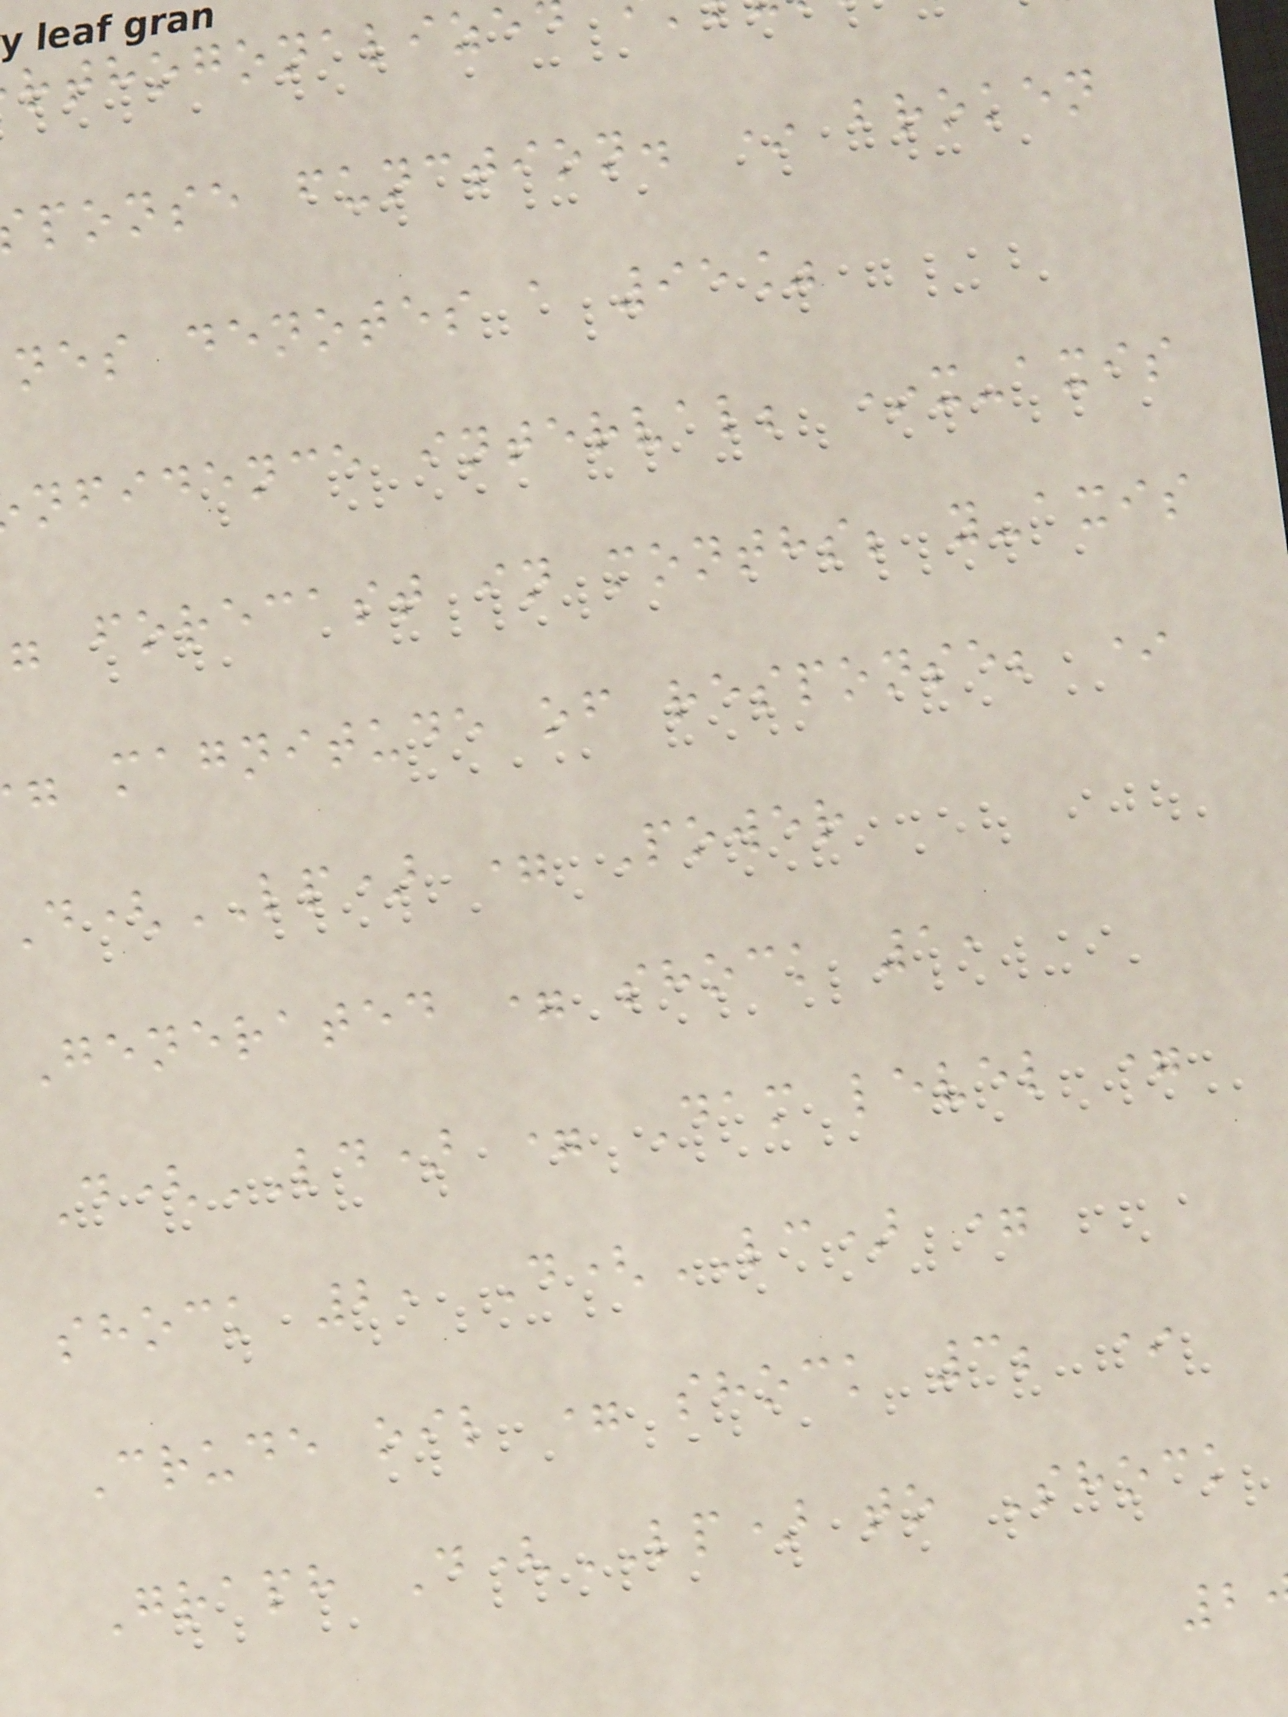ponse function. * broken
nes denotes a 95%
nfidence interval; *x-axis
forecast in months; y-axis
magnitude of response; *
(LP) = Power
Generated = shock 1,
D(LD) = Dam level =
shock 2, D(LC) =
Crude oil = shock 3; *
Graph D(LP) to Shock
